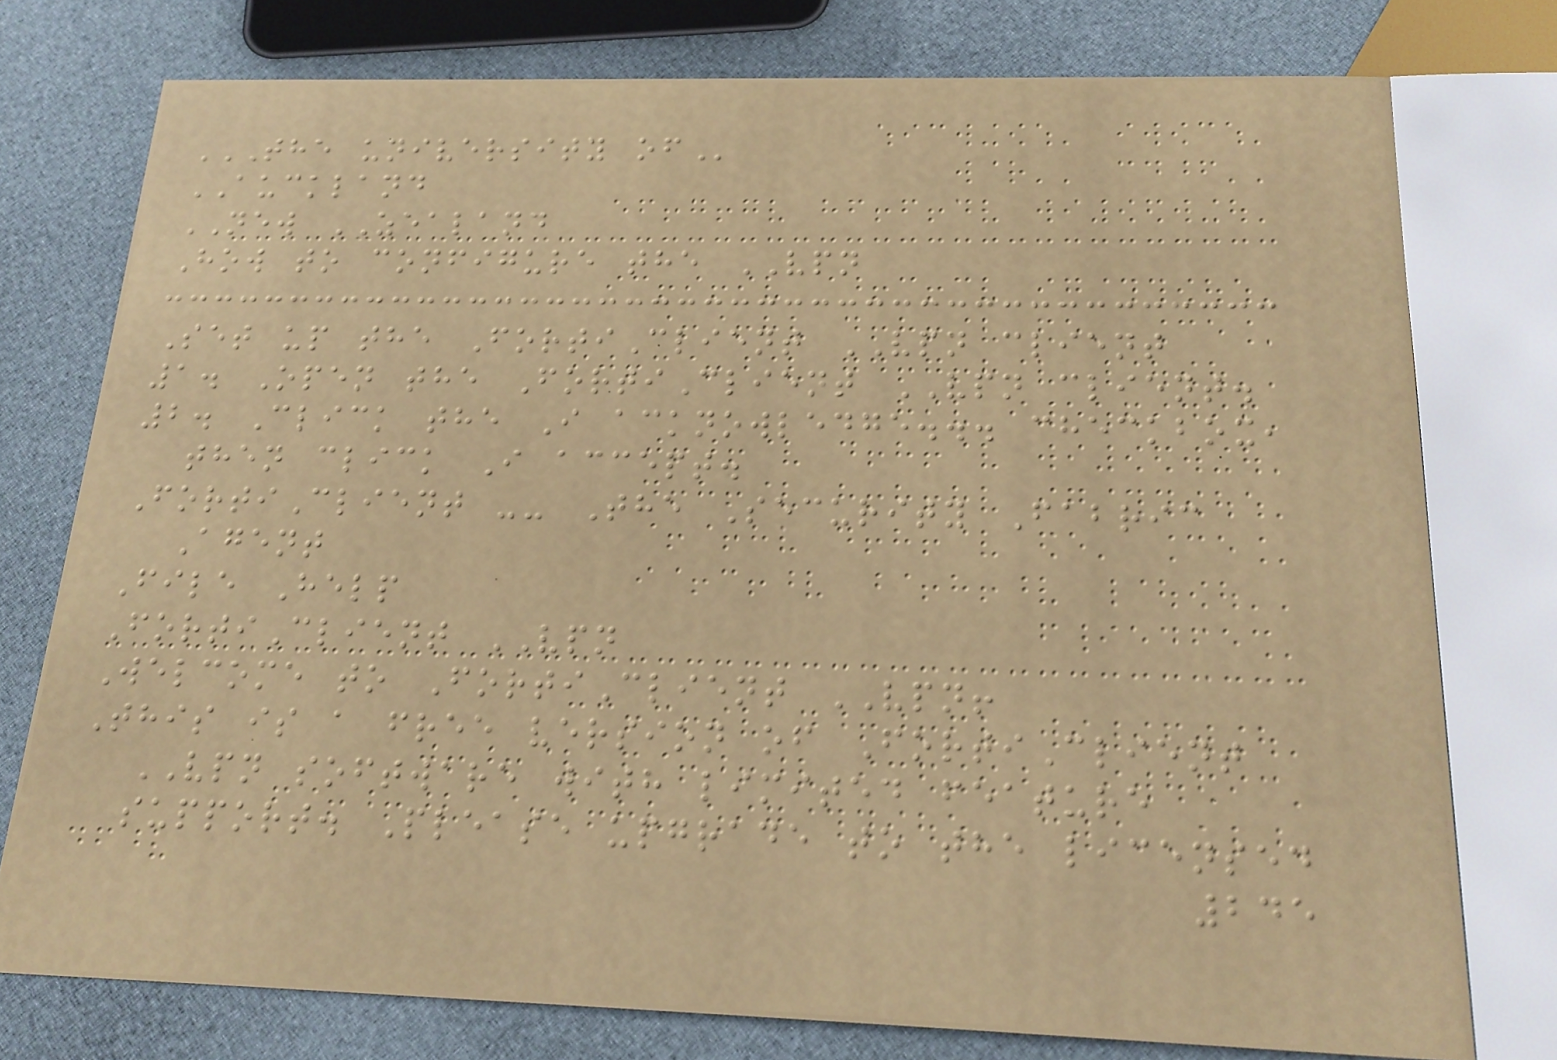THE UNIVERSITY OF
AUCKLAND
NEW ZEALAND
How to configure the VPN
Set up the FortiClient VPN client
1. Open the FortiClient VPN client.
2. Click the I acknowledge... checkbox,
then click I accept.
FortiClient -- The Security Fabric
Agent
File Help
FortiClient VPN
Welcome to FortiClient VPN!
This is a free version of FortiClient
VPN software with limited feature
support. Please upgrade to the licensed
245
